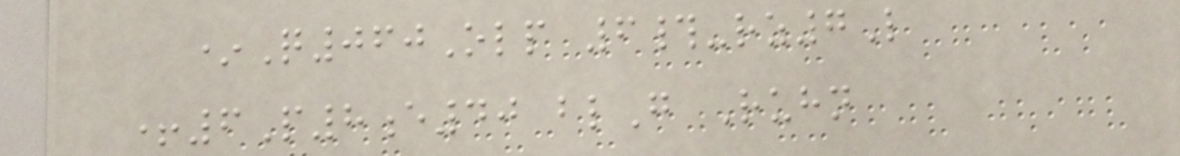*Q060Olp 6#-rz7L
+6P8e40 blG Ruhn
